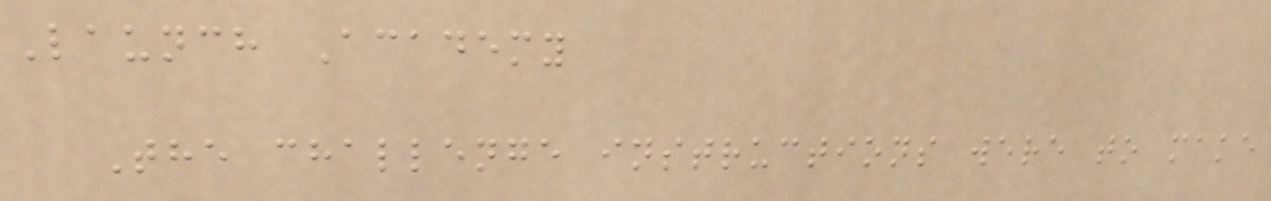Launch Academy
The challenge instructions were to make
